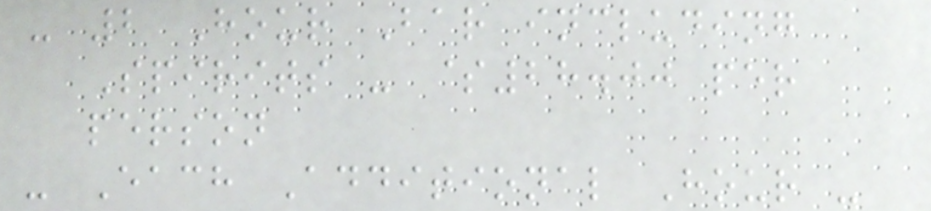- 2 Hour Bar including
Spirits - $28.00 per
person
- Each Additional Hour -
